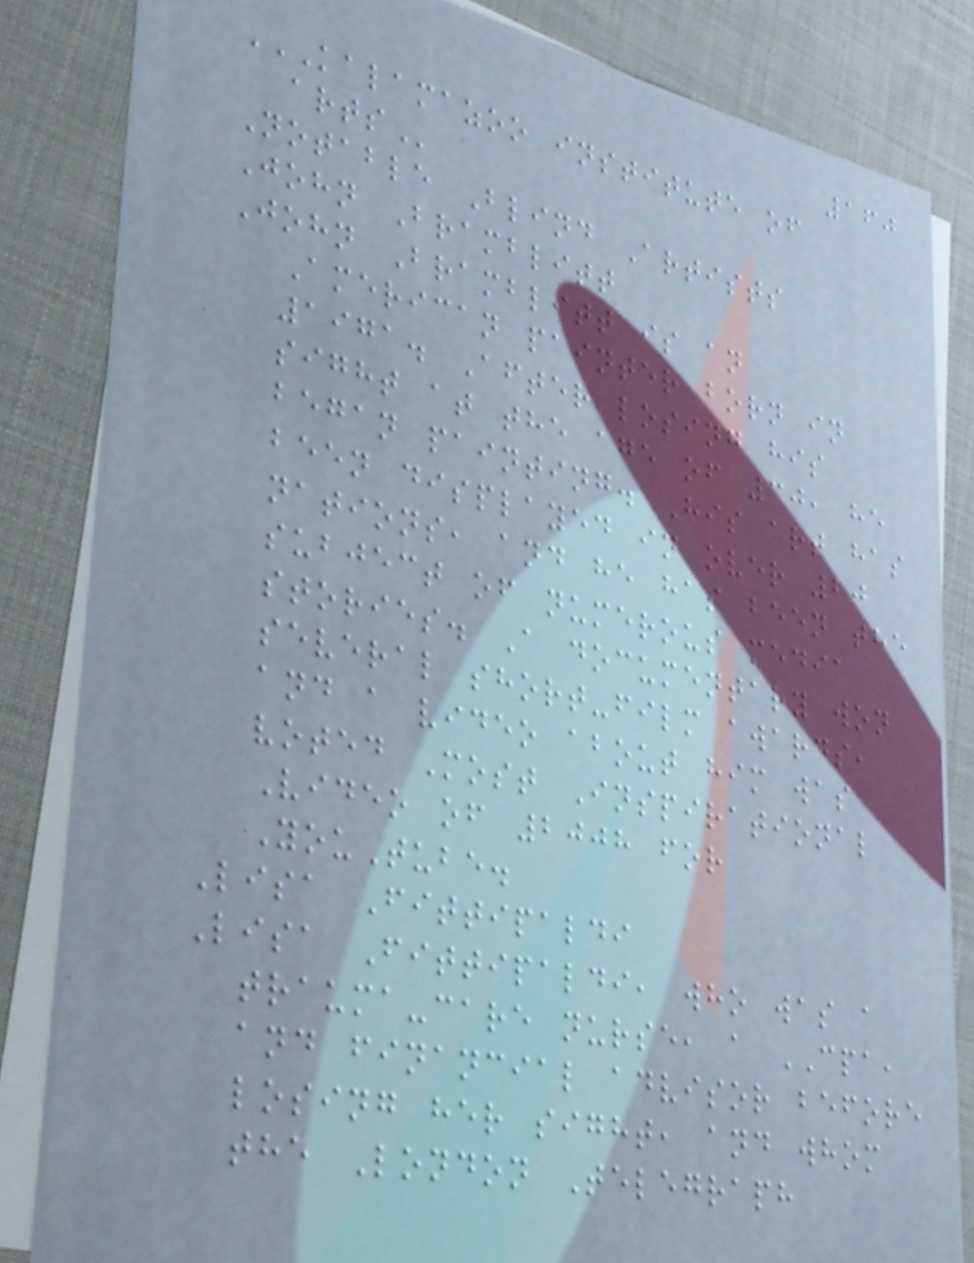160
KALAMAZOO INSTITUTE OF
ARTS
Notable Blind Artists
John Bramblitt
John Bramblitt is an
American painter born in
1971. After losing his
sight at the age of 30, he
began painting. His art has
been displayed in over 20
nations, and he has been the
subject of numerous media
stories. A documentary won
several short-film awards,
and a video about him was
voted Most Inspirational
Video of 2008 for
YouTube.
Lisa Fittipaldi
Lisa Fittipaldi, who was a
trauma-care nurse, a CPA,
and financial advisor before
losing her sight, and whom
the London Telegraph
